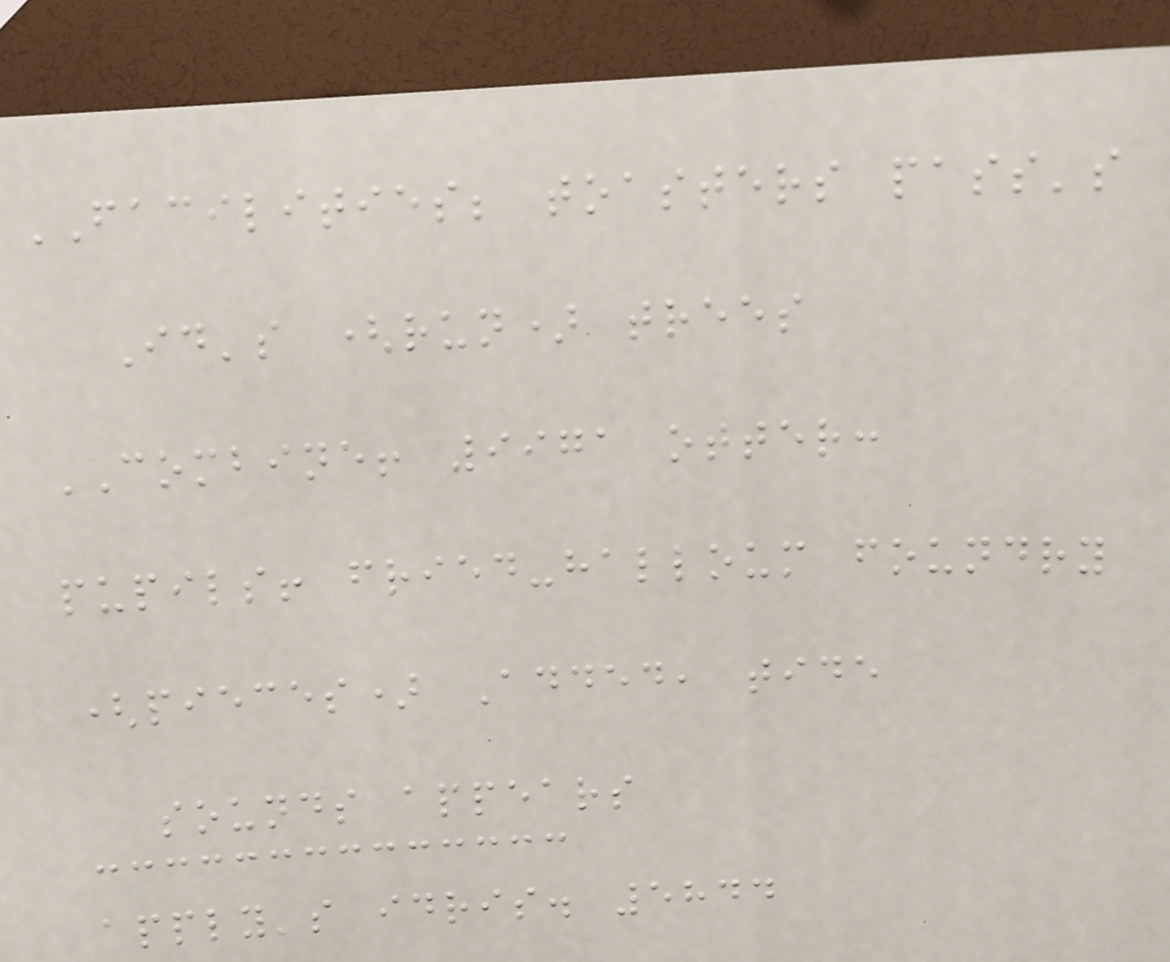FACILITIES; toasters pass's
Id's (run) trees
COMBINE! 9971 otter:
pupils! fried-halloum foundry
(pieces) Added, tide
sounds appears
apply's idris. 5844
